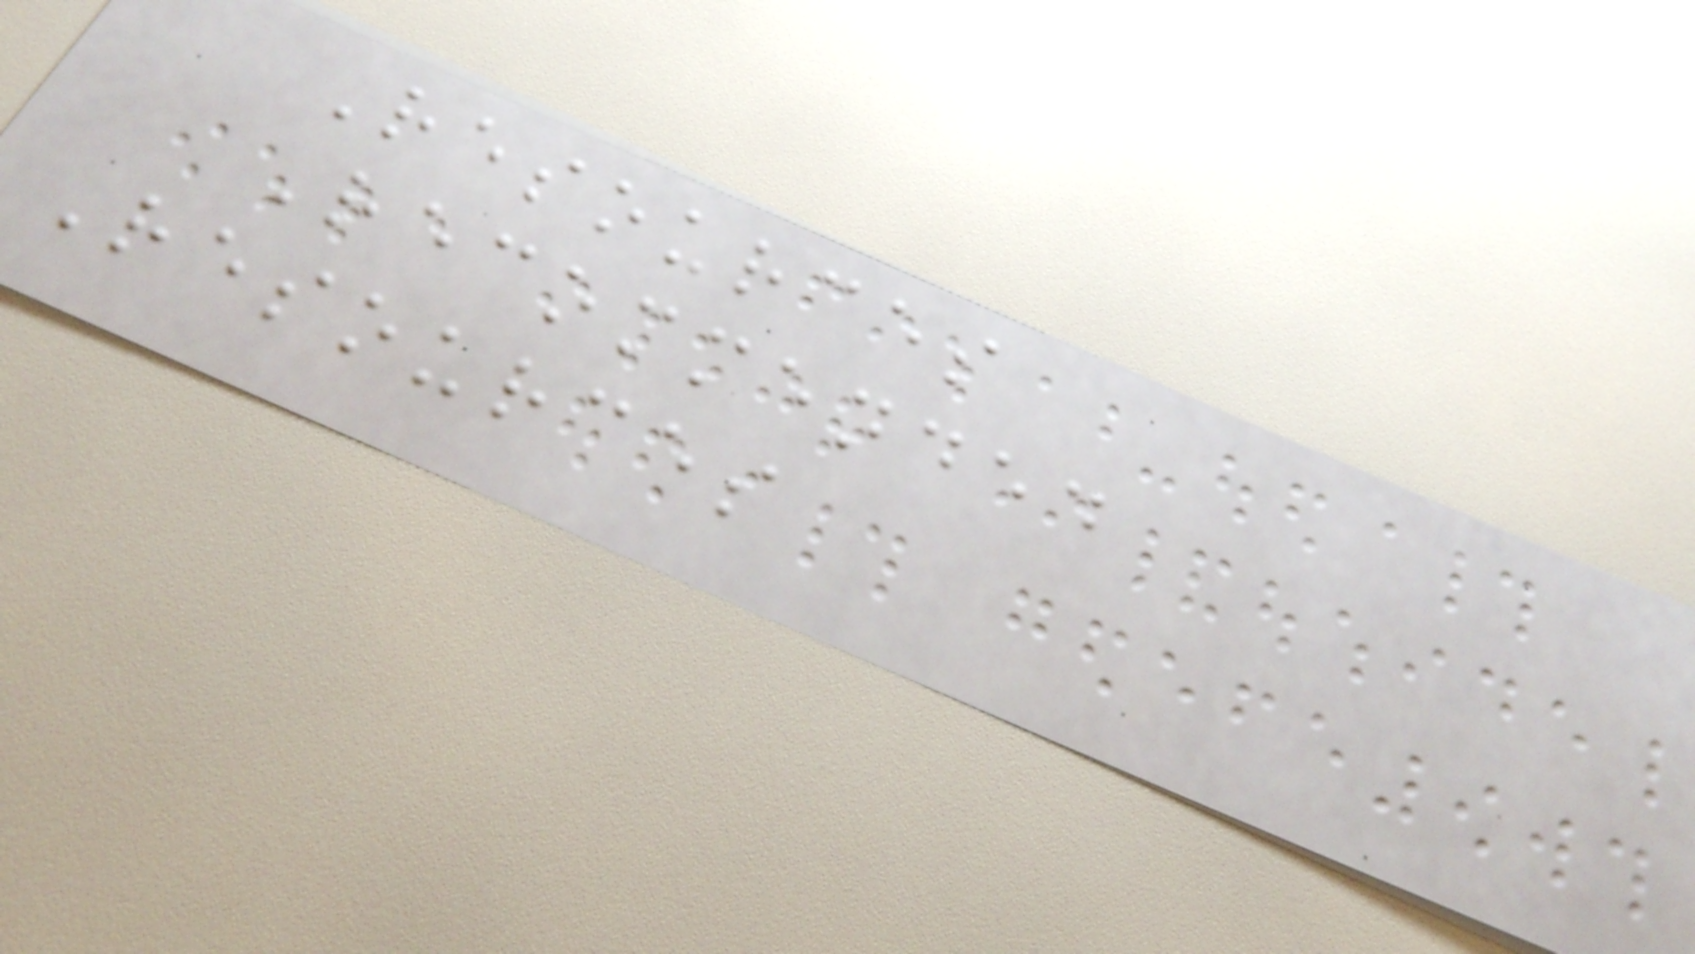Resources
Recommended
Resources
